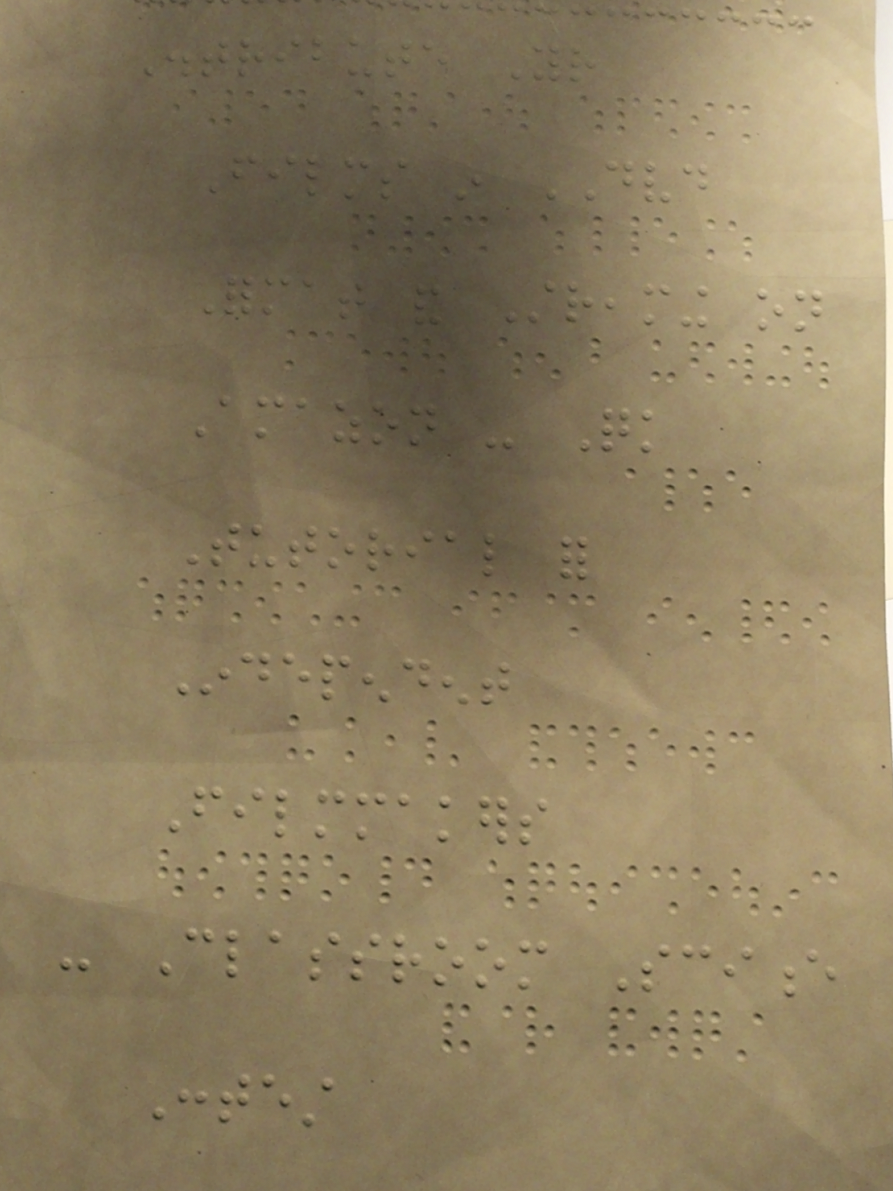Distribute Your
Films in DVD
Format and Streaming on
Amazon - Quick
Tutorial for
Independent
Filmmakers
- Classroom Science
Contest
